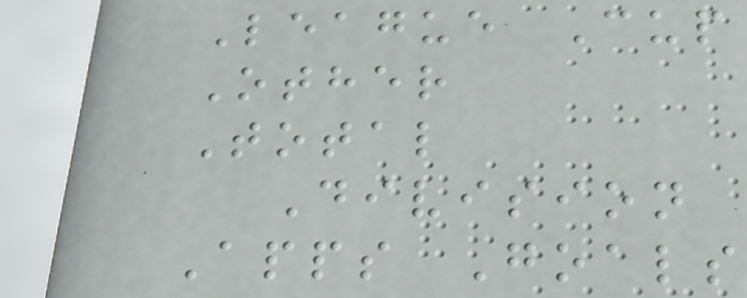League Cup
Other
Total
Division
Apps Goals
